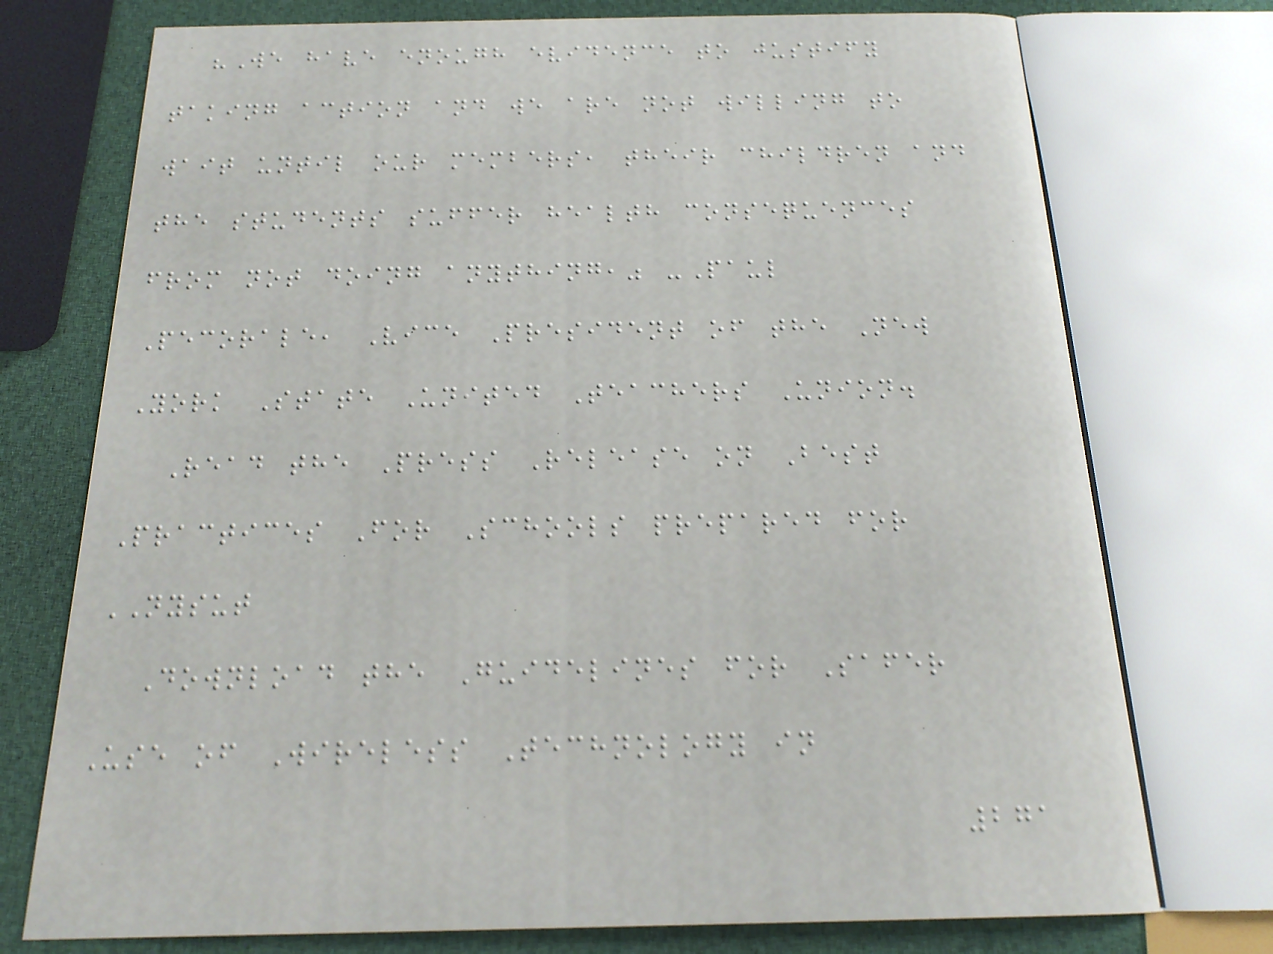"We have enough evidence to justify
taking action and we are not willing to
wait until our members, their children and
the students suffer health consequences
from not doing anything," -Paul
Pecorale, Vice President of the New
York State United Teachers Union.
Read the Press Release on Best
Practices For Schools prepared for
NYSUT
Download the Guidelines for Safer
Use of Wireless Technology in
271
